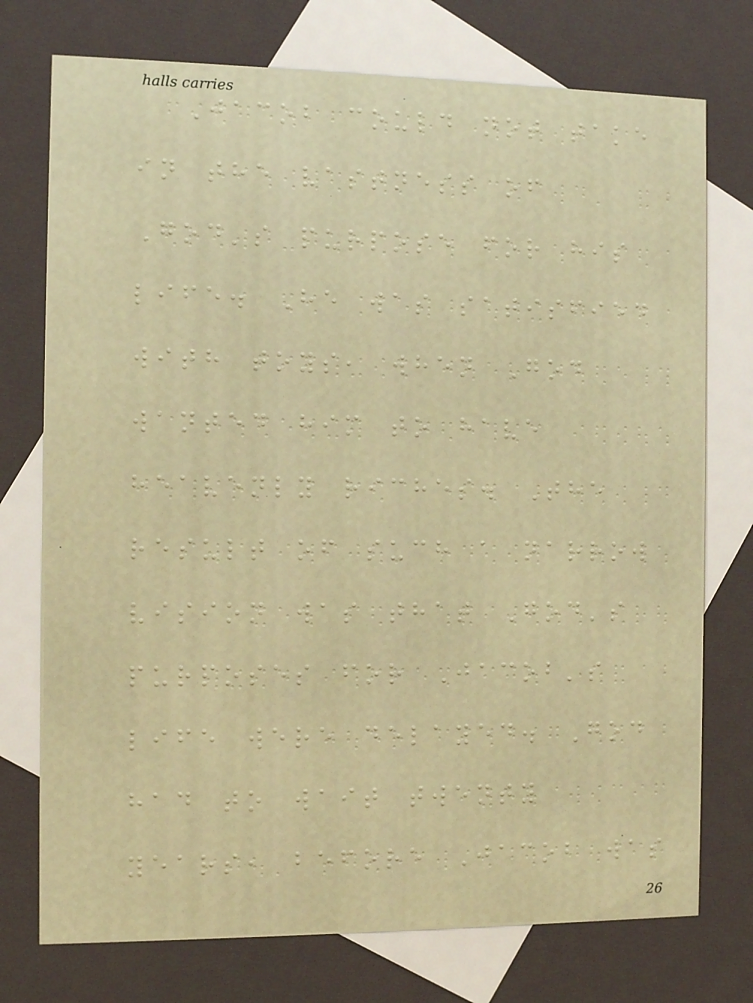Jacob could not take
in the vastness of
God's purpose for his
life. He was satisfied
with toys, when God
wanted him to have
heavenly riches. The
result of such a narrow
vision was that God's
purposes for Jacob's
life were delayed. God
had to wait twenty
years, before Jacob was
